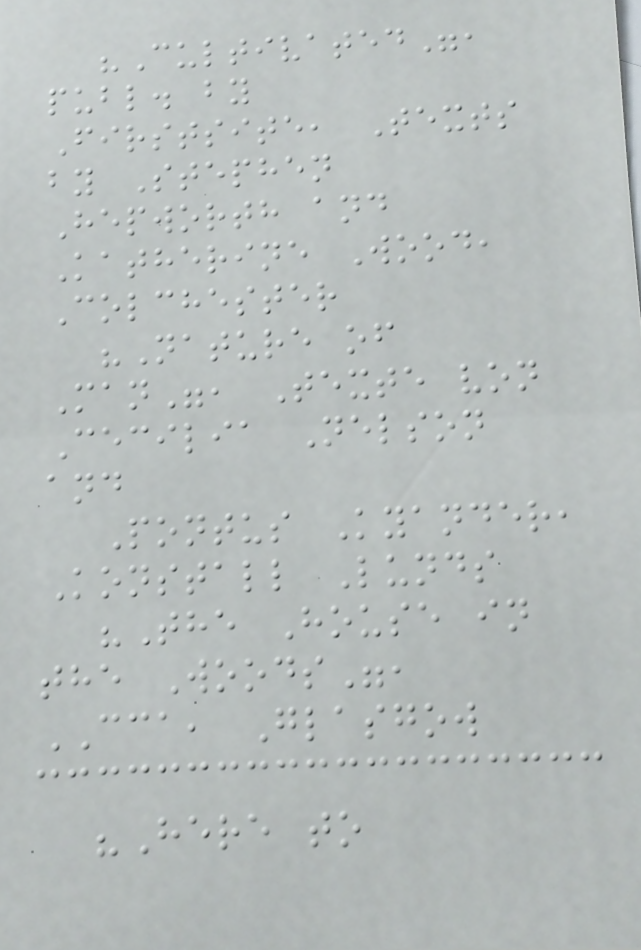"Cultivated",
publ. by
Firstsite, Texts
by Stephen
Hepworth and
Katherine Wood,
Colchester
"Nature of
Man", Texte von
Cecilia Nelson
and
Pontus Kyander,
Konstall Lunds
"The House in
the Woods",
CCA, Glasgow
"Here to
